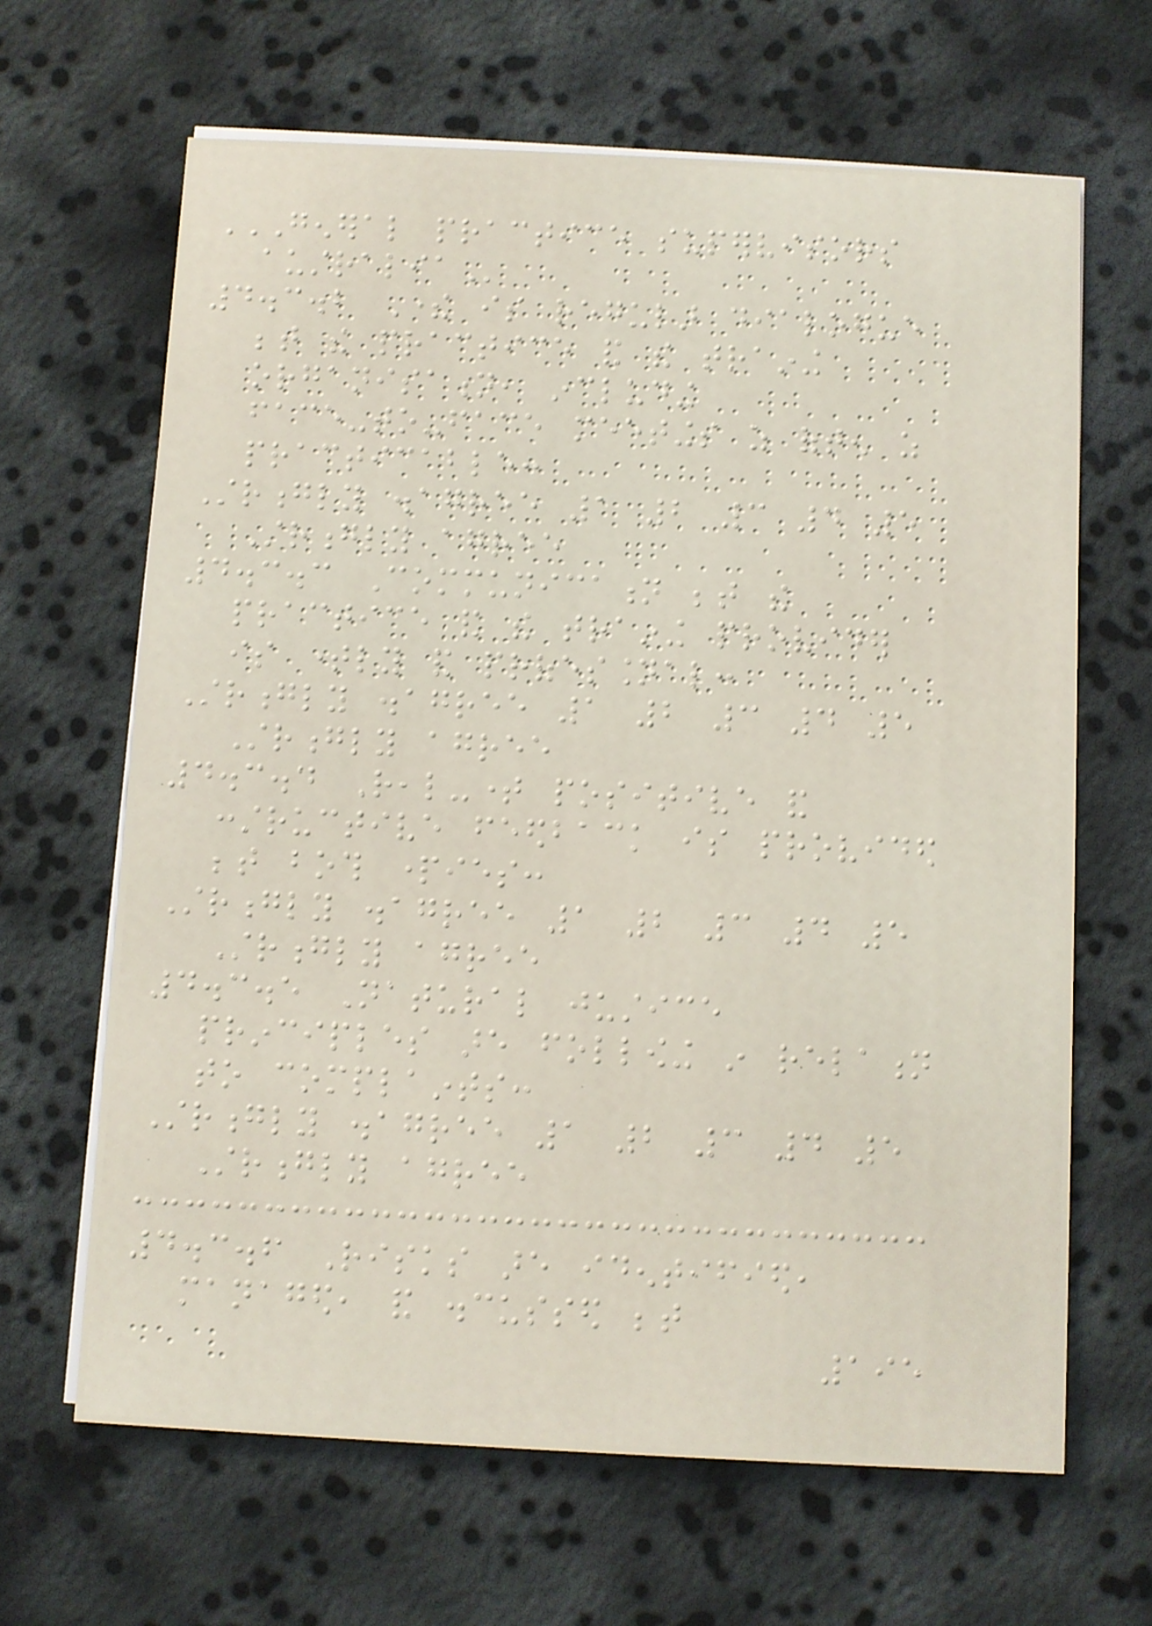GENERAL PRACTICE SUPERVISORS
AUSTRALIA
4.3.2 There is regular dialogue
between the practice and the training
organisation, including
face-to-face meetings as often as
practicable:
Strongly disagree 1 2 3 4 5
Strongly agree
4.3.3 Communication between the
practice and the training provider
is timely and professional:
Strongly disagree 1 2 3 4 5
Strongly agree
4.3.4 Real-time positive and
constructive feedback is provided
between both parties:
Strongly disagree 1 2 3 4 5
Strongly agree
4.3.5 Natural justice
principles are following in relation
to complaints:
Strongly disagree 1 2 3 4 5
Strongly agree
4.3.6 Risks are identified,
managed, and discussed between
195
